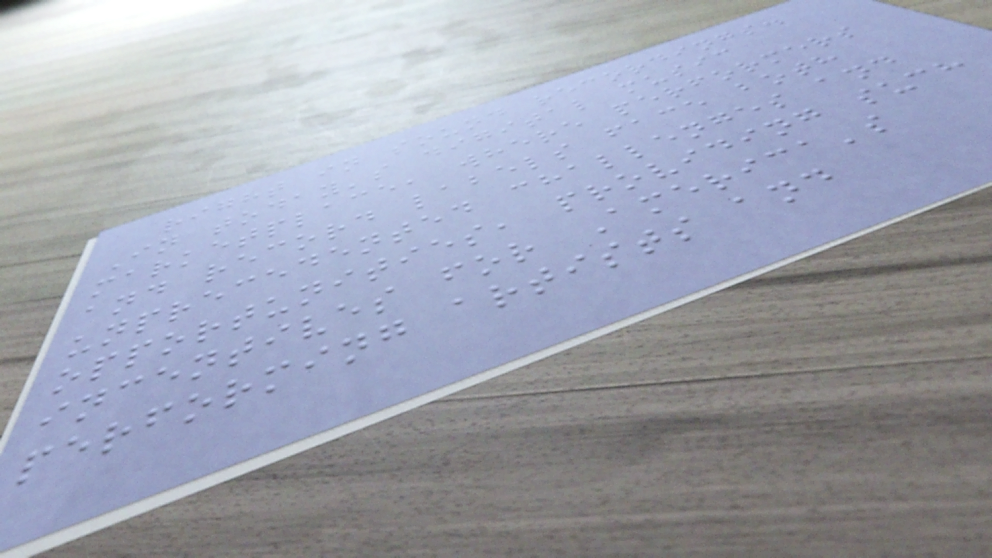right in sound recordings.
In today's digital music
marketplace, where performers
and record labels face both
unprecedented challenges and
opportunities, providing such
incentives for America's
performing artists and
